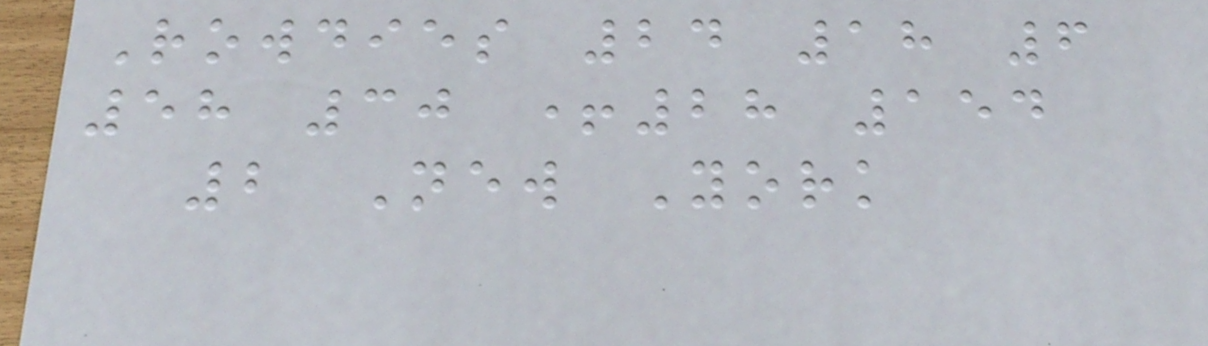Rowdies 24 18 6
58 30 +28 154
2 New York
